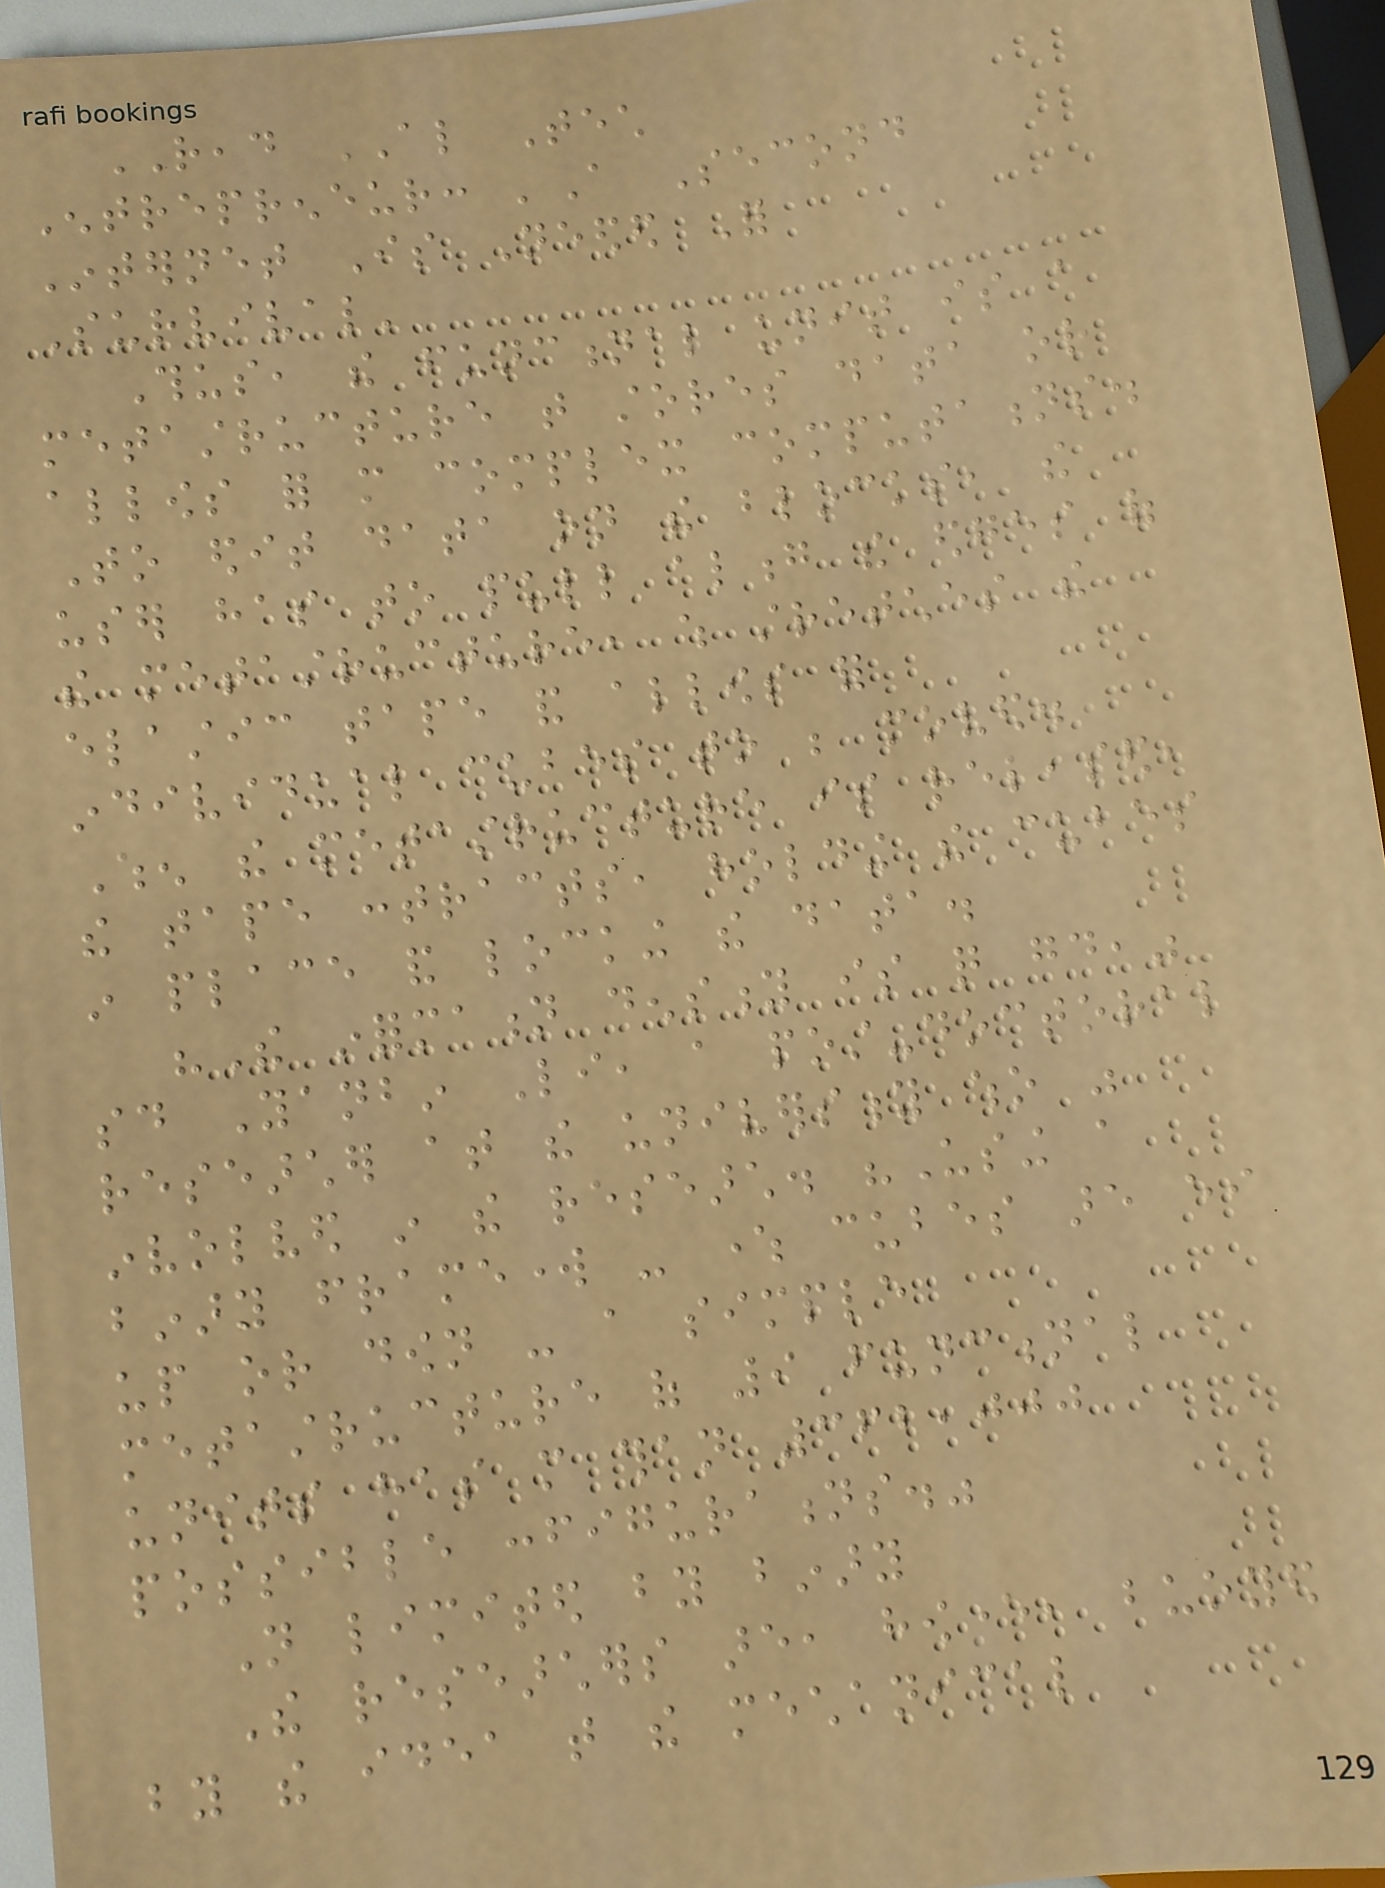READ ALSO Tech
Entrepreneur: 'A Second
Internet Is Needed For
Survival'
Thus, the functional unit is a
metastructure that stores data or
allows for more complex computations.
To edit data on the blocks, the
user has to pull along the edges of
the metastructure, which stretches the
elastic tape and allows for
individual cubes to be moved.
When the metastructure is released,
the tape contracts, holding the cubes
in place and locking the data.
"The information density is quite good,"
said Yanbin Li, a post-doctoral
researcher at the university who was
involved in the research. "Using a
binary framework - where cubes are either
up or down - a simple
metastructure of 9 functional
units has more than 362,000
possible configurations."
Not limited by binary
The researchers are, however, buoyed
by the idea that the mechanical
